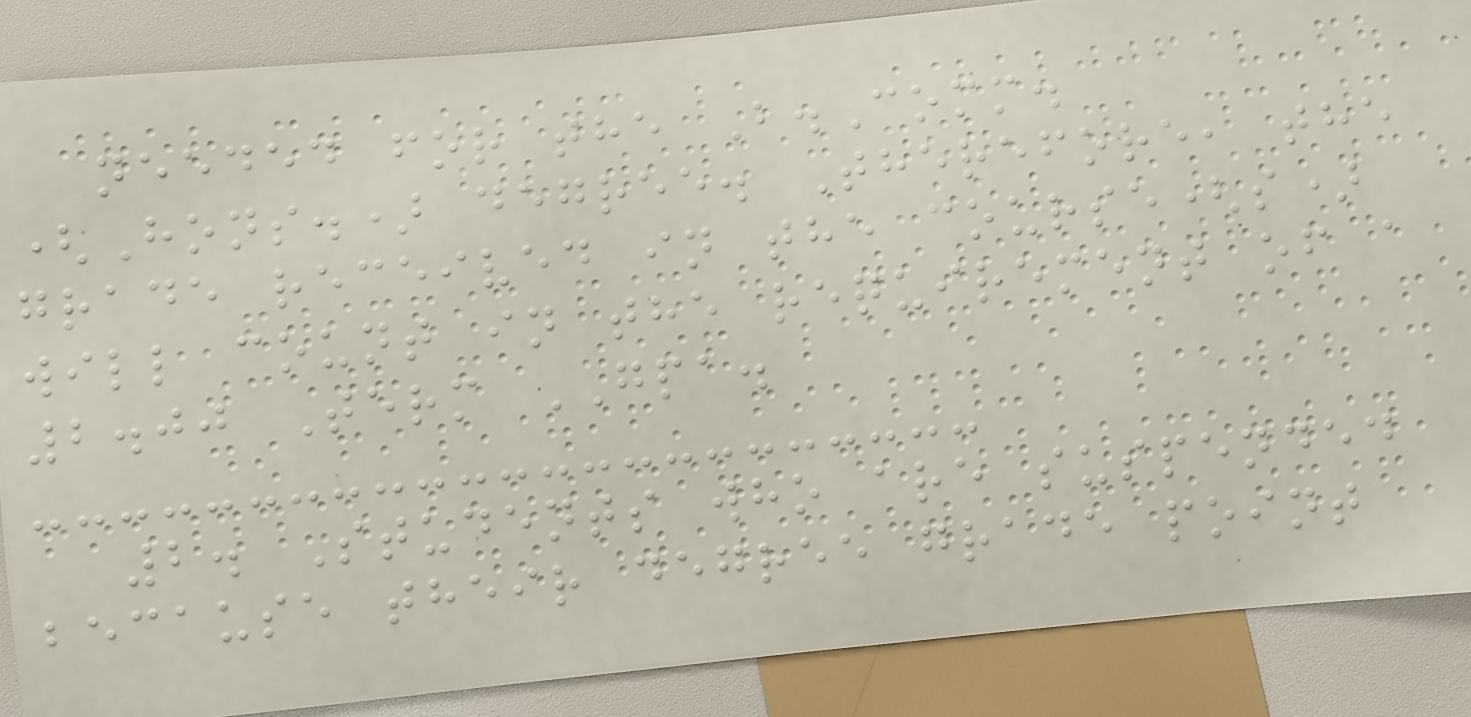needed for the B.Comm.
(Hons.) degree. Therefore, the
grade received in the course(s)
will count in the requirement of a
2.00 Term GPA.
2. Students who are suspended
because their degree grade point
